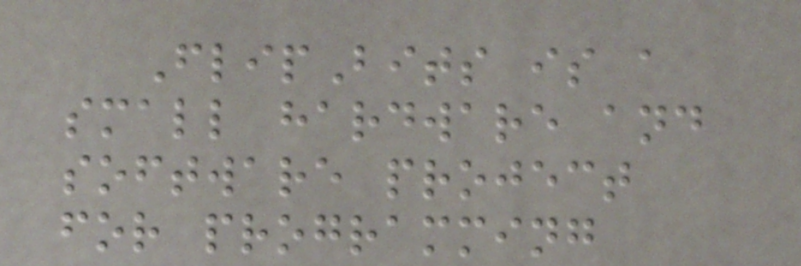FlipBits is a
small hardware and
software project
for programming
